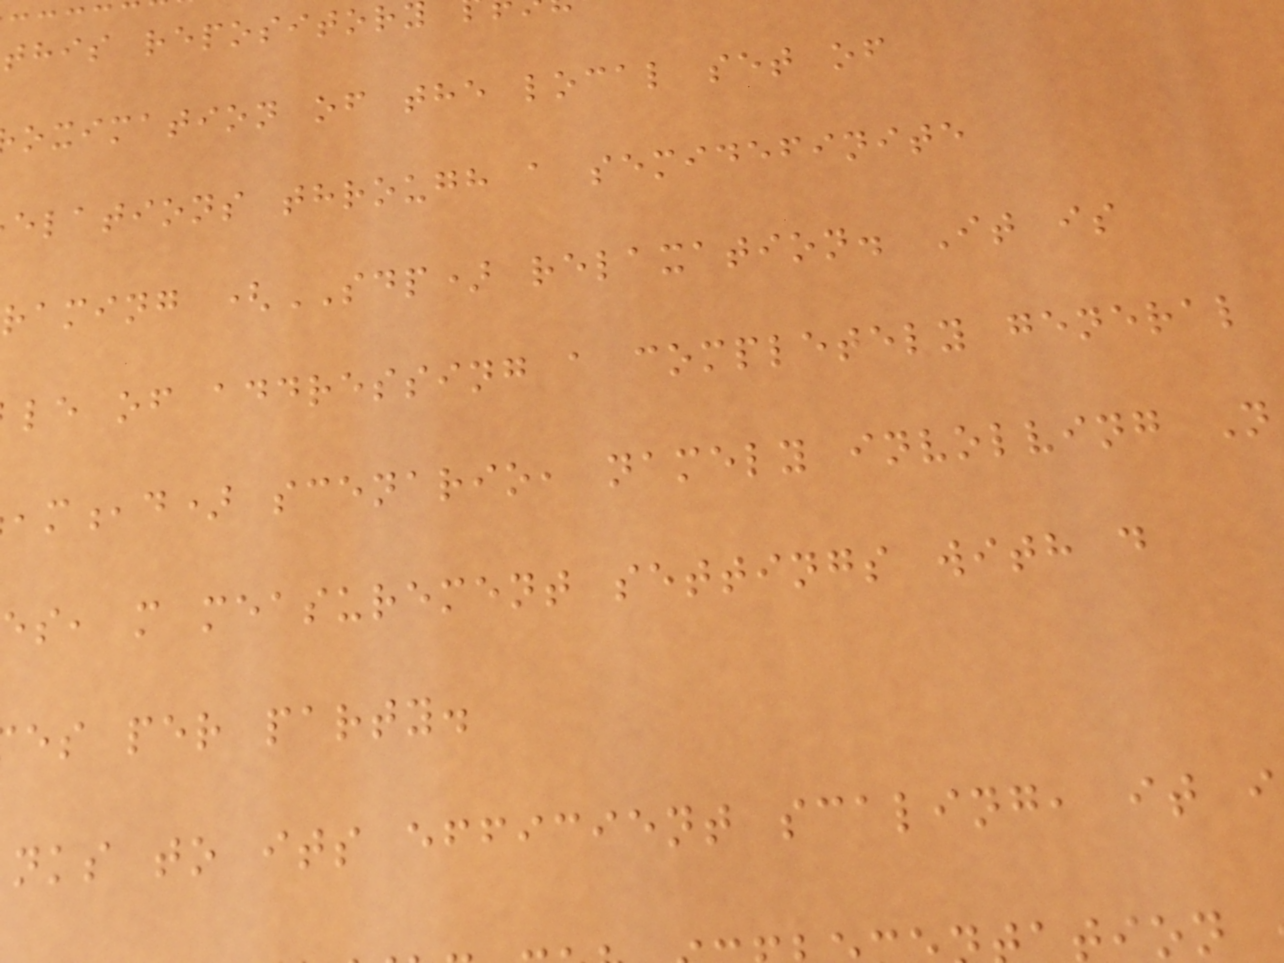this repositor
oximation of the local set of
elations through a semidefinite
raming (SDP) relaxation. It is
le of addressing a completely general
,m,d) scenario, namely involving N
es, m measurement settings with d
es per party.
nks to its efficient scaling, it i
